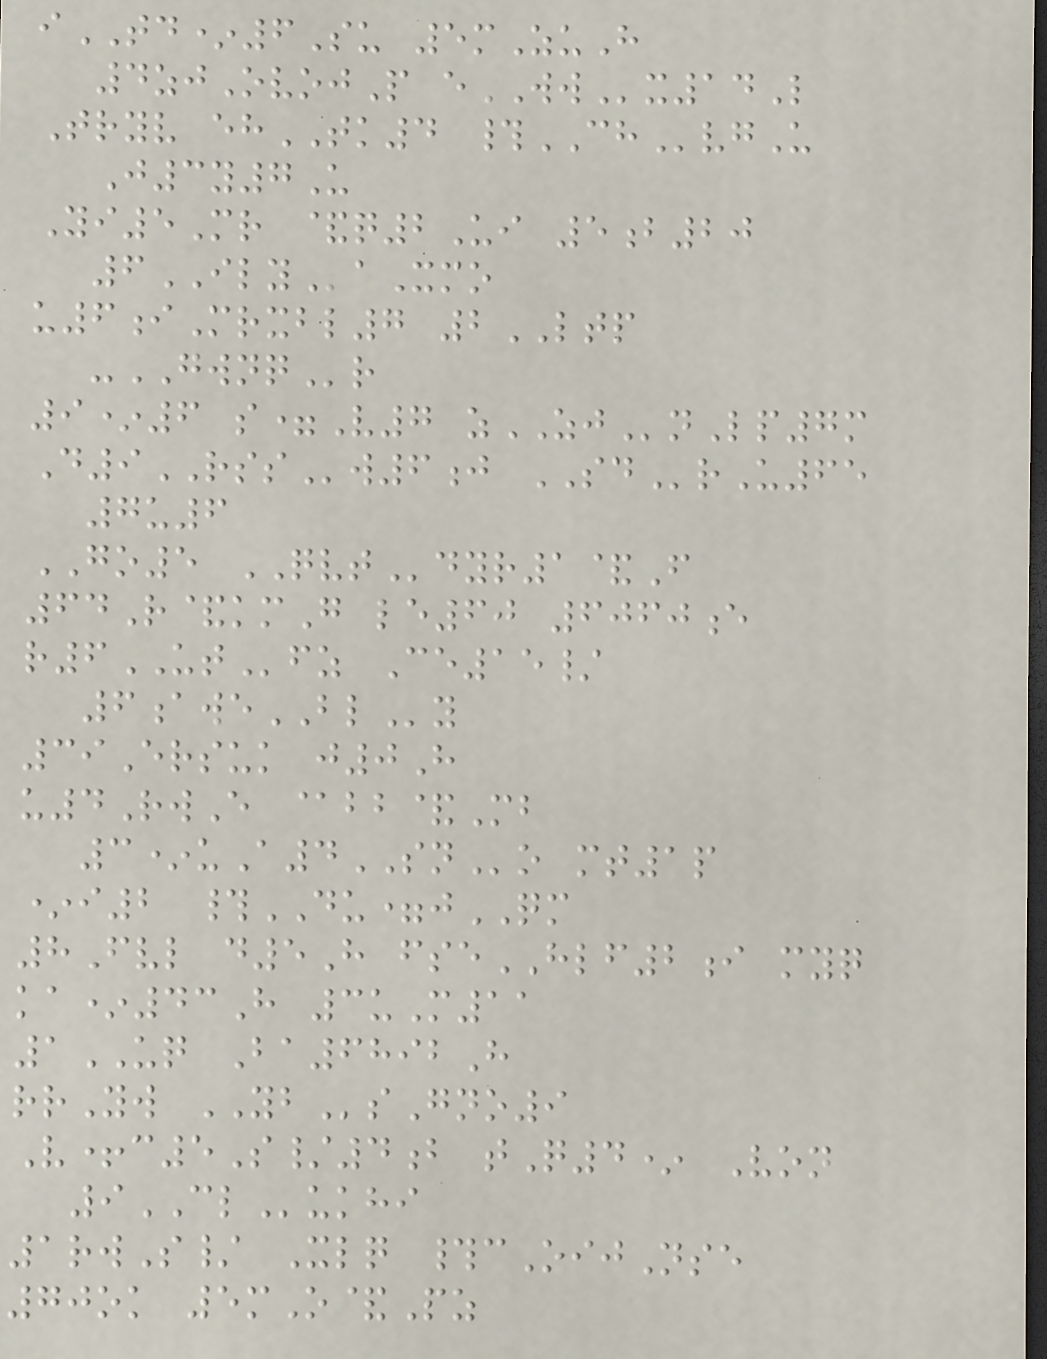iTD*6Su 5mZuH
4zjOvojP eWWx14L
Tryv ehTK4 #CHvgU
J3y7U
Yi5Mr &q2Ui 5b20
6ILYaXmo
u6iMrxbl7 2LTP
-GWNQr
9*6 s=V7 zZJnLp7m
D9RSSw6j SDrU65
7u6
GO5 QVTdyr1&F
64R&kmG le60 6060e
r6UTfz Ce15/
6aweBLy
39Ersuk j0H
u4RwE @bb&Mb
3*uA4SNo mt1p
*i2 #DU=jQM
8Fvl d5H fseHLF2i myq
ka*43H 3uM11
1UQ Ba6892H
rrYw YBsGno9
V+c5S/4b tQ4* Von
9CLukhi
1rwS/ Xlq #cOijNse
70ok 5mO&Pz
